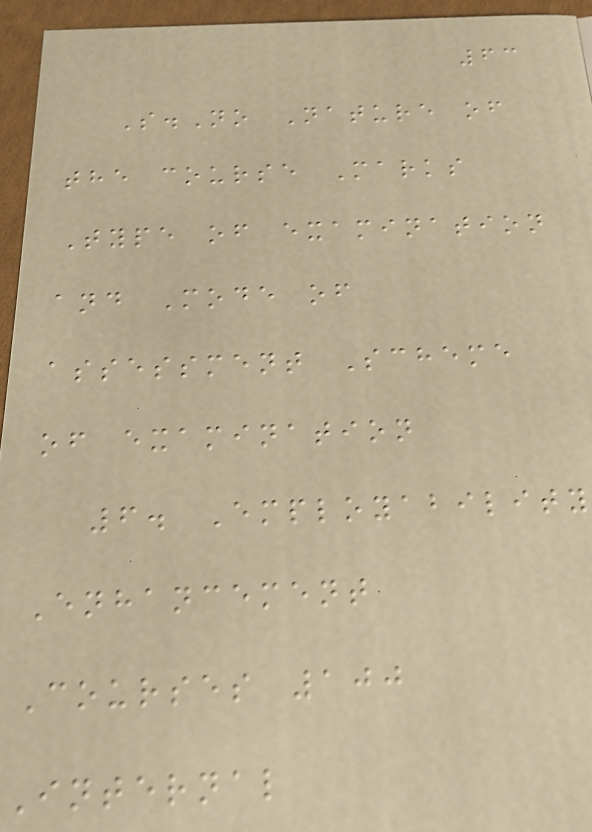63
S.No Nature of
the course Marks
Type of examination
and Mode of
assessment Scheme
of examination
6. Employability
Enhancement
Courses 100
Internal
